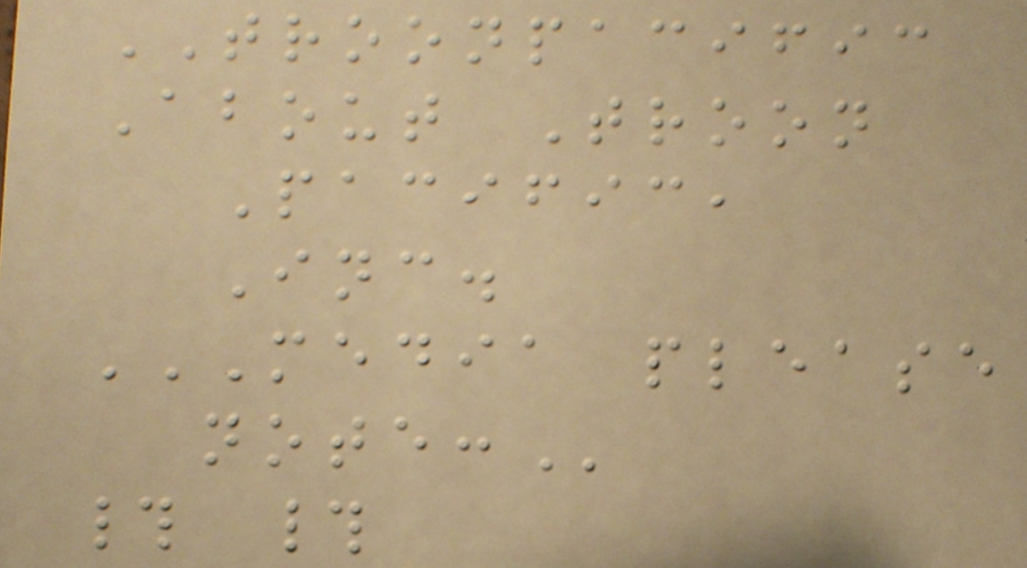TROONPACIFIC
About Troon
Pacific,
Inc.
MEDIA PLEASE
NOTE:
# #
